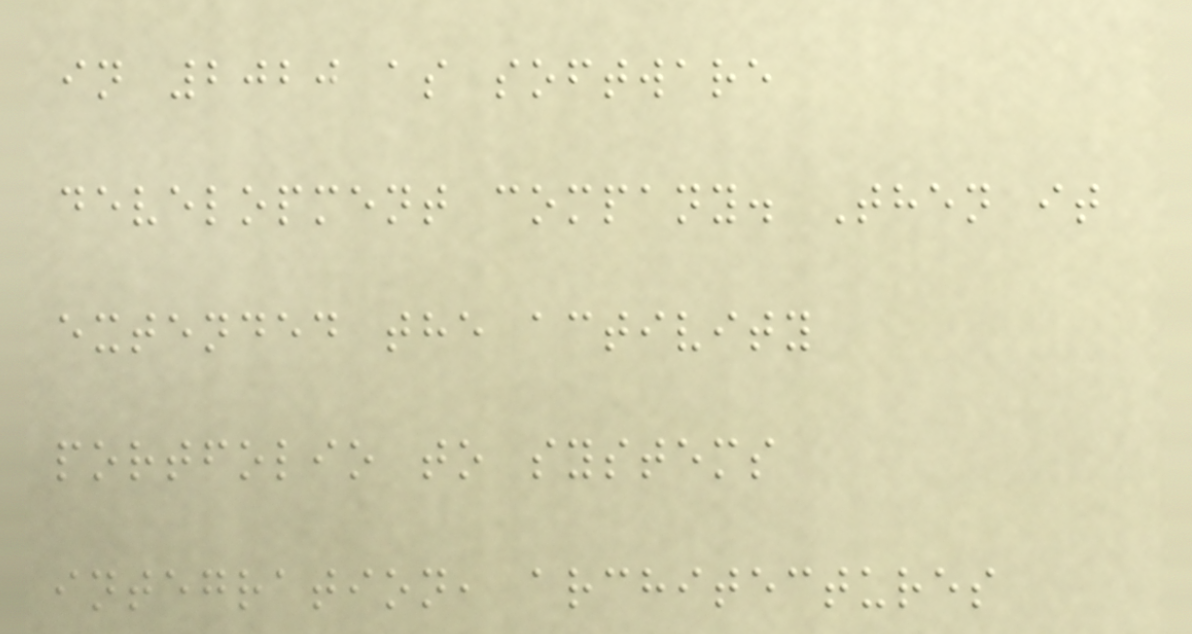in 2020 as software
development company. Then it
extended the activity
portfolio to systems
integration, architectures
